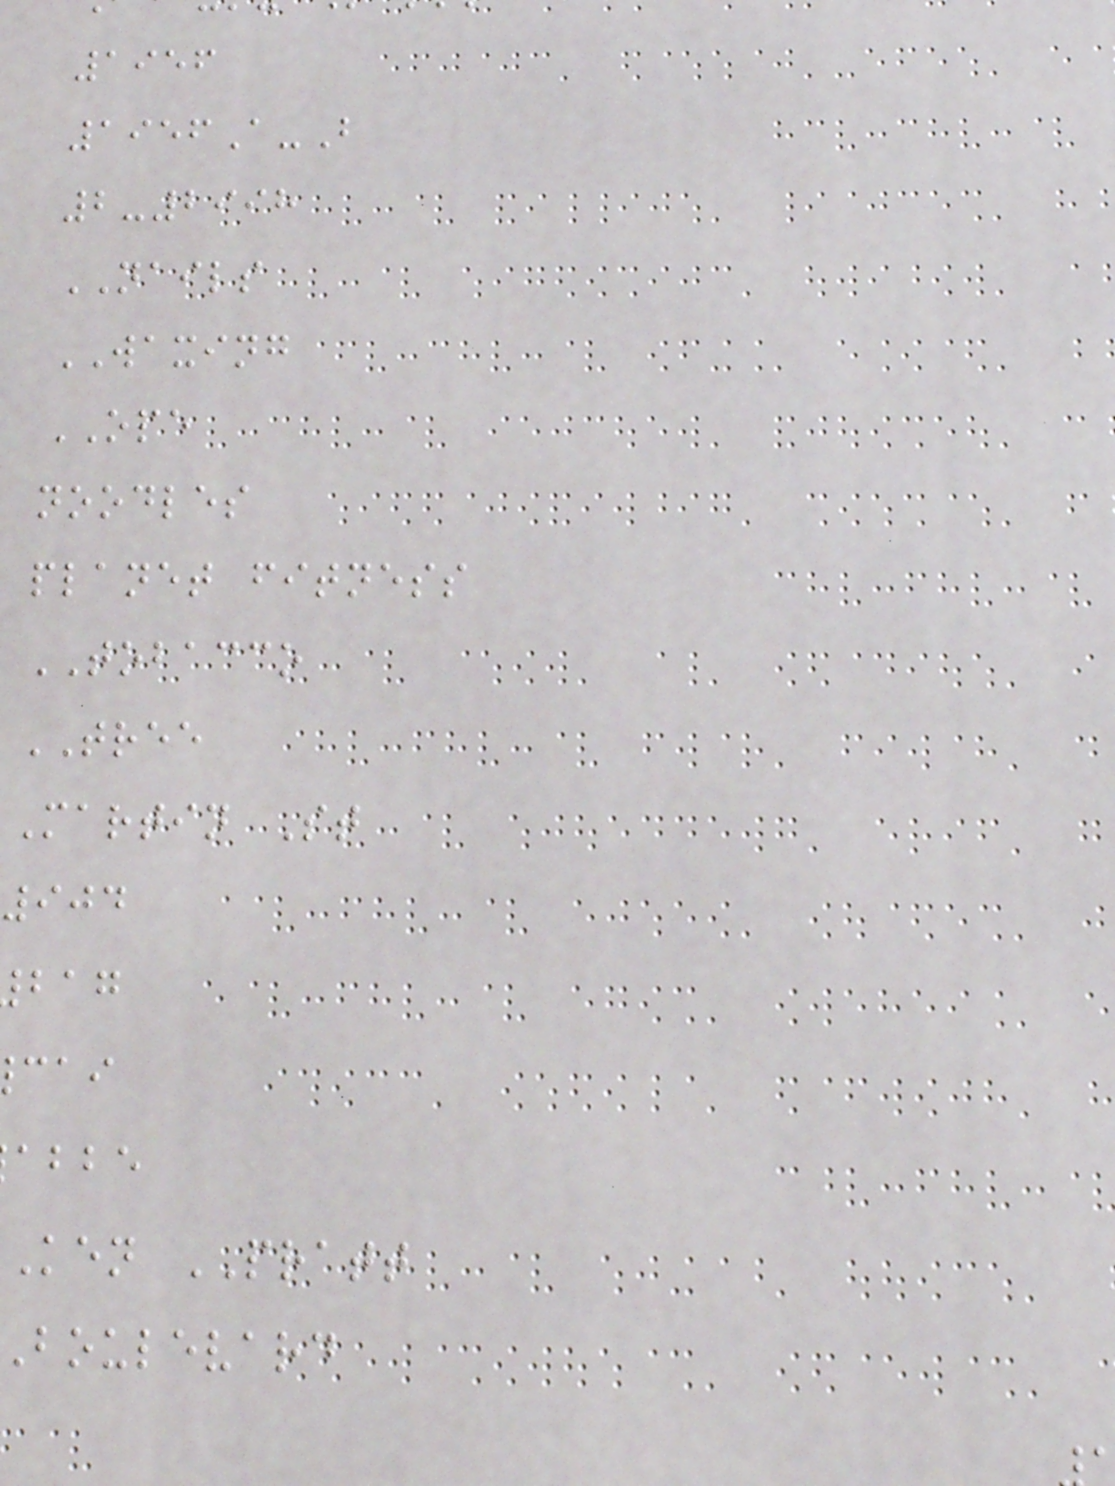1956
1956A-B
2-2998
NAILS
WAXING
OPE
noodles
planet fitness
TOBACCO
TREE
Martin St
904
abbe
ken PRATT
boulevard
